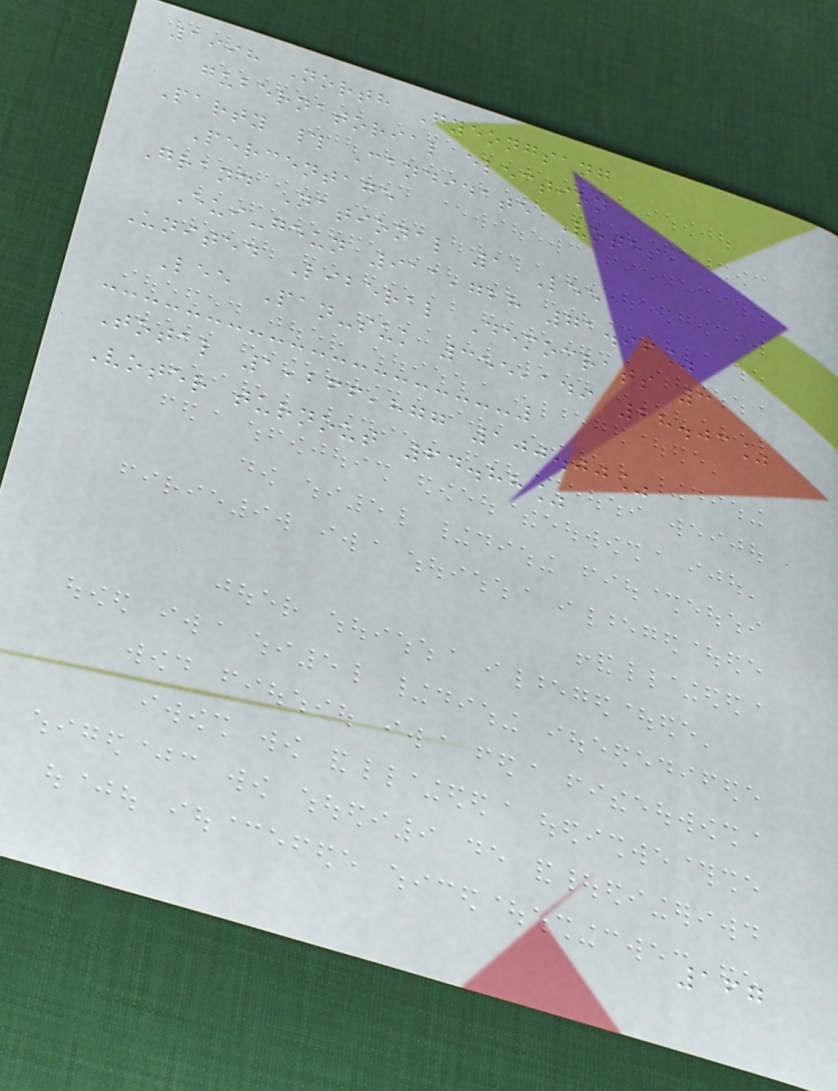1998 North Gyeongsang
gubernatorial election
Party # Candidate Votes
Percentage
Grand National 1 Lee
Eui-geun 911,728 71.96%
United Liberal Democrats 3
Lee Pan-suk 355,149 28.03%
Total 1,266,877 100.00%
Voter turnout 64.88%
167
